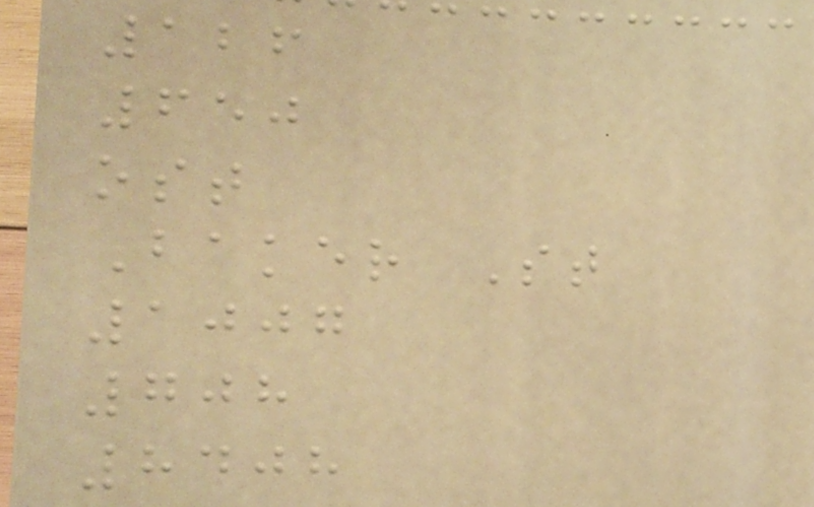126
650
ost
Baker St
1007
708
8408
